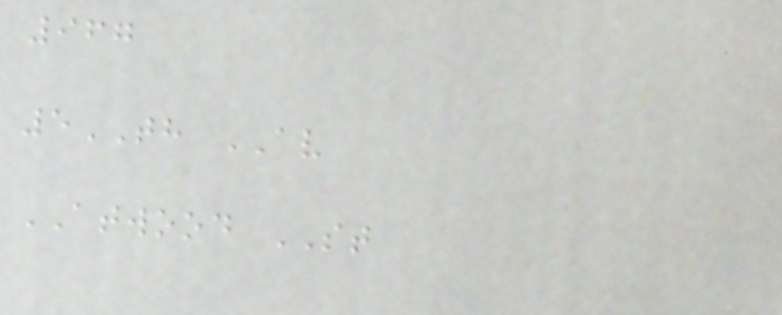967
5TH AV
ATWOOD ST
